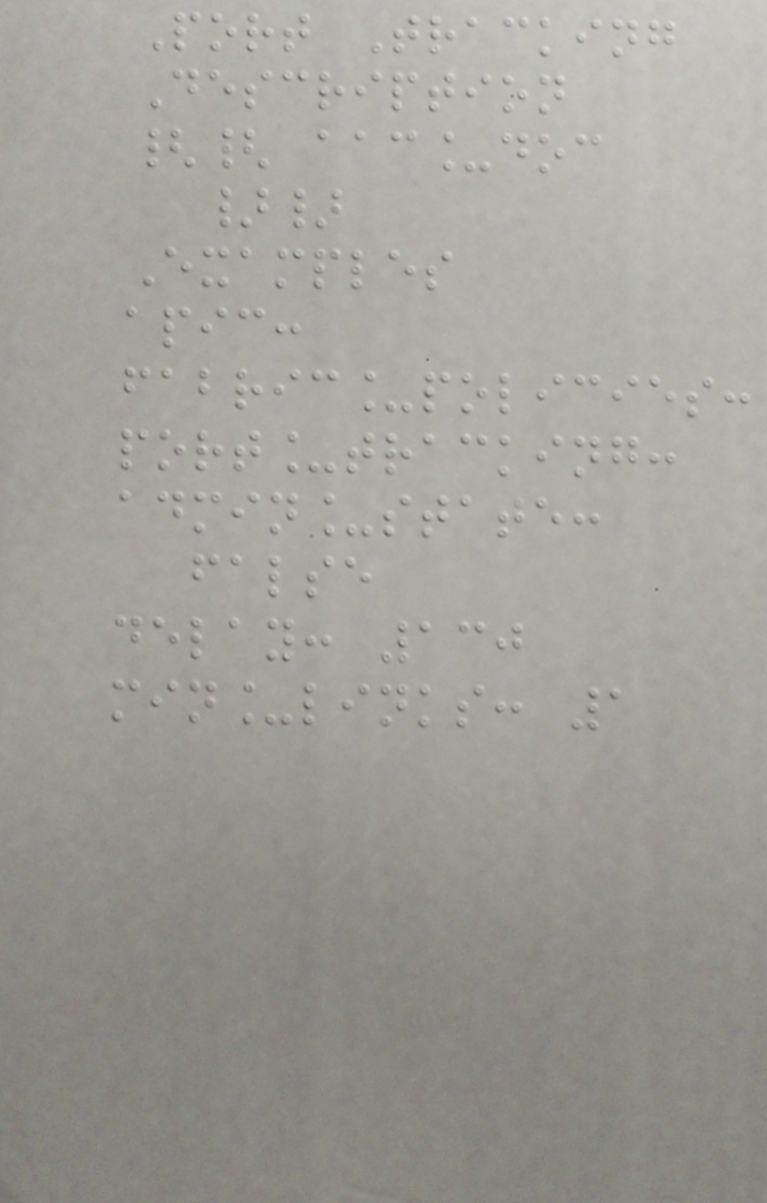Port Tracking
Description
{{ aac_doc
}}
Examples
apic:
fabric_policies:
port_tracking:
admin_state:
false
delay: 130
min_links: 1
